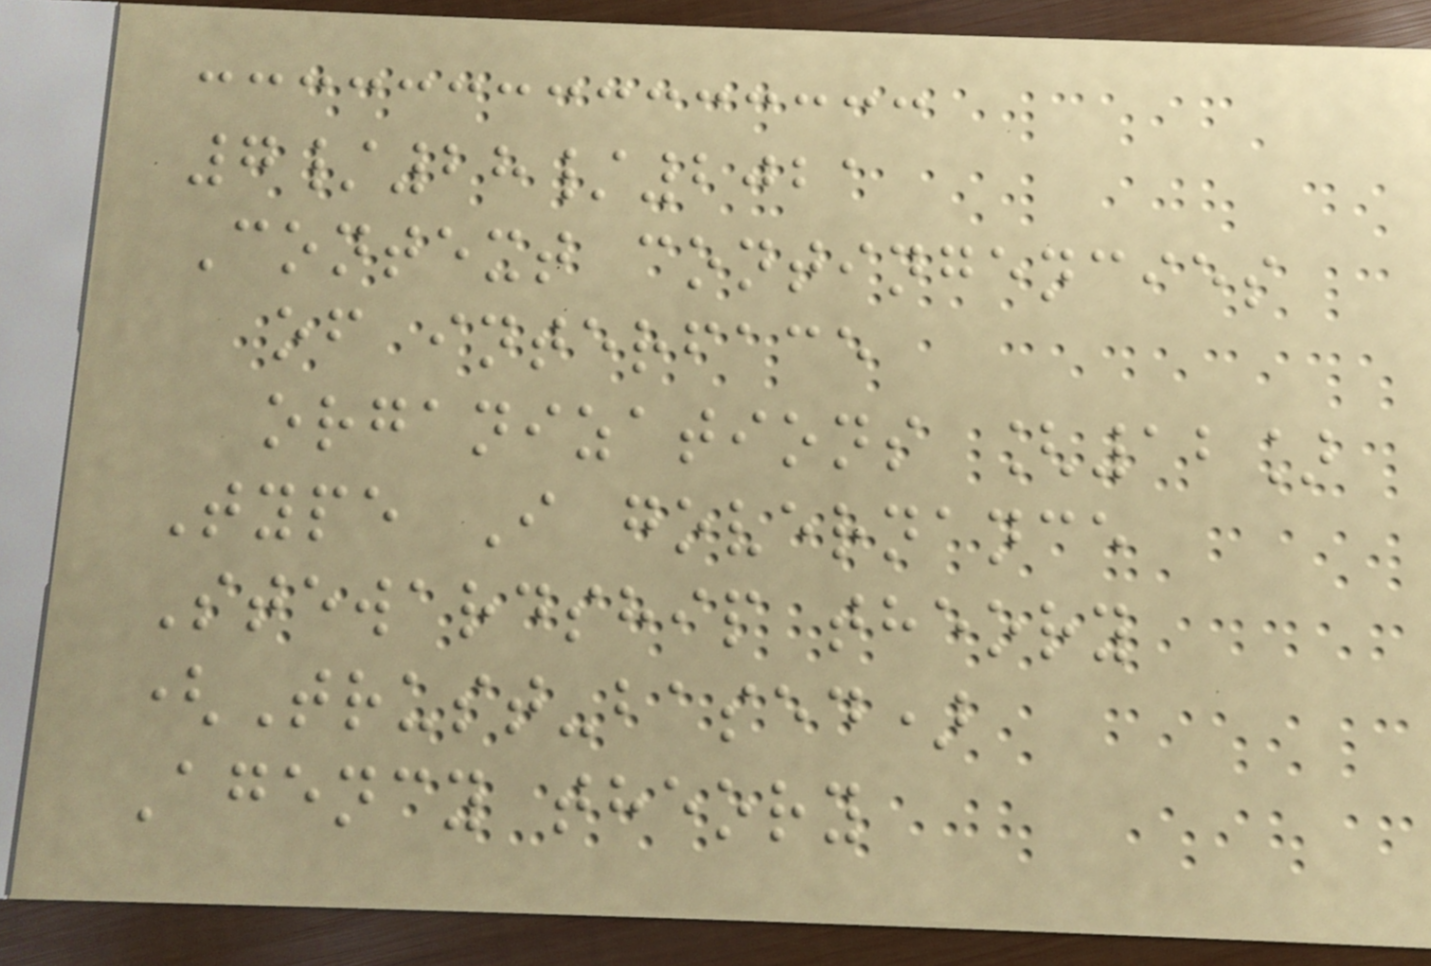7/28/2021
Context contingencies
of interface
organizations [12]
Type I governance
Stewardship theory
(Trust-based)
Agency theory
